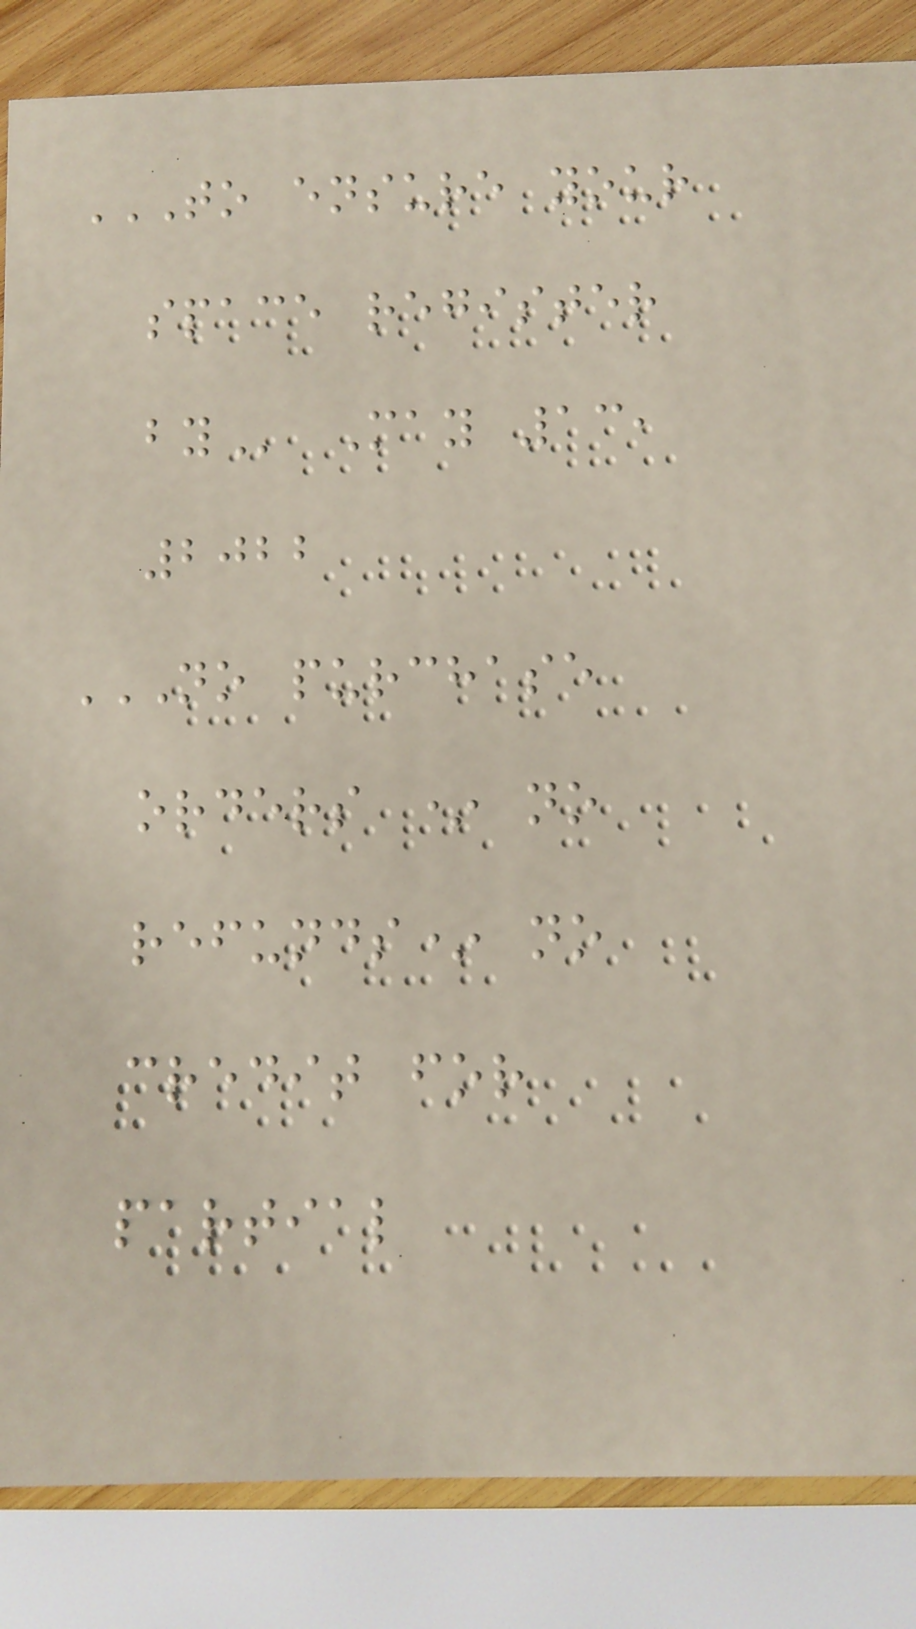TO ENSURE YOUR
SPACE REGISTER
BY May 13,
2022
NO PURCHASE
ORDERS * NO
REFUNDS* NO
CREDIT FOR
PARTIAL
